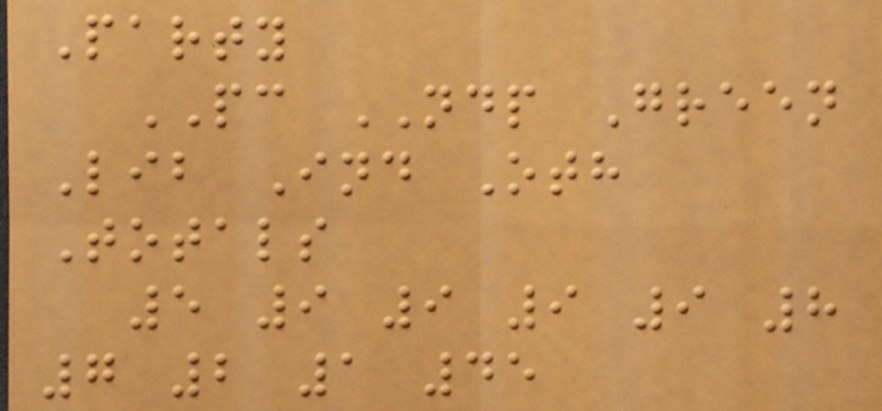Party
PC NDP Green
Lib Ind Oth
Totals
5 9 9 9 9 8
7 2 1 45
